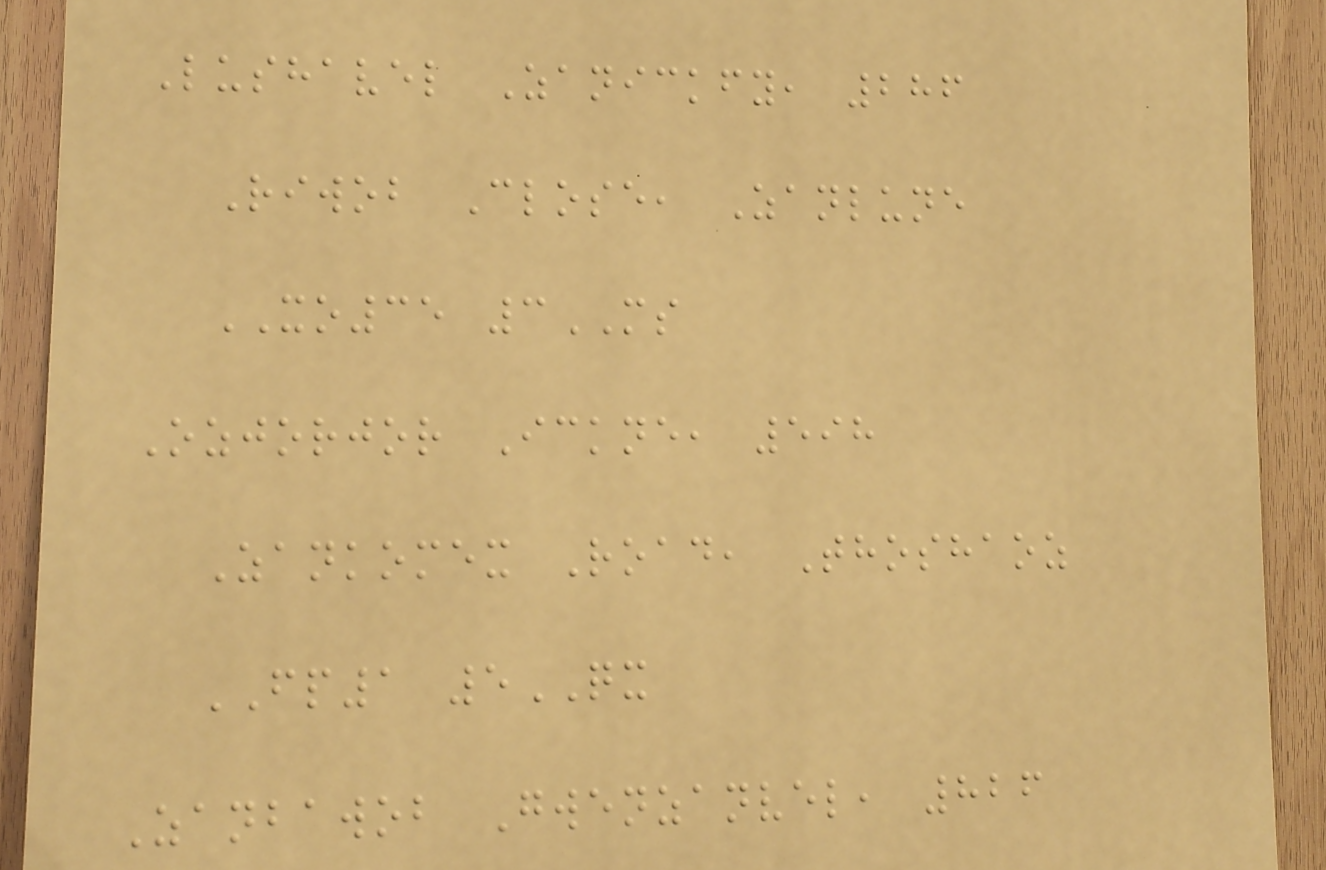Lushavel Zanickfy, 286
Riwob Close, Zanlune
XO35 3MS
Ozjorjor Ickne, 598
Zankomex Road, Thoshaoz
FP1 5QX
Zanbawob Gwenzanvel, 826
